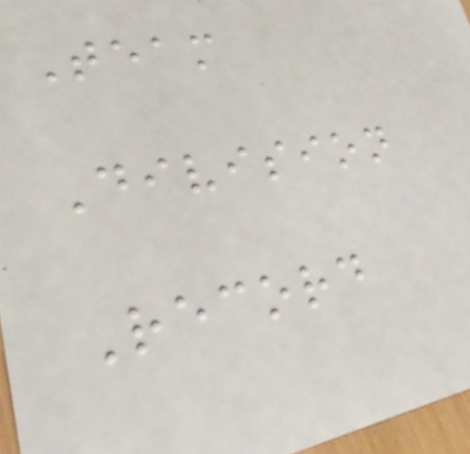Team
Division
Record
